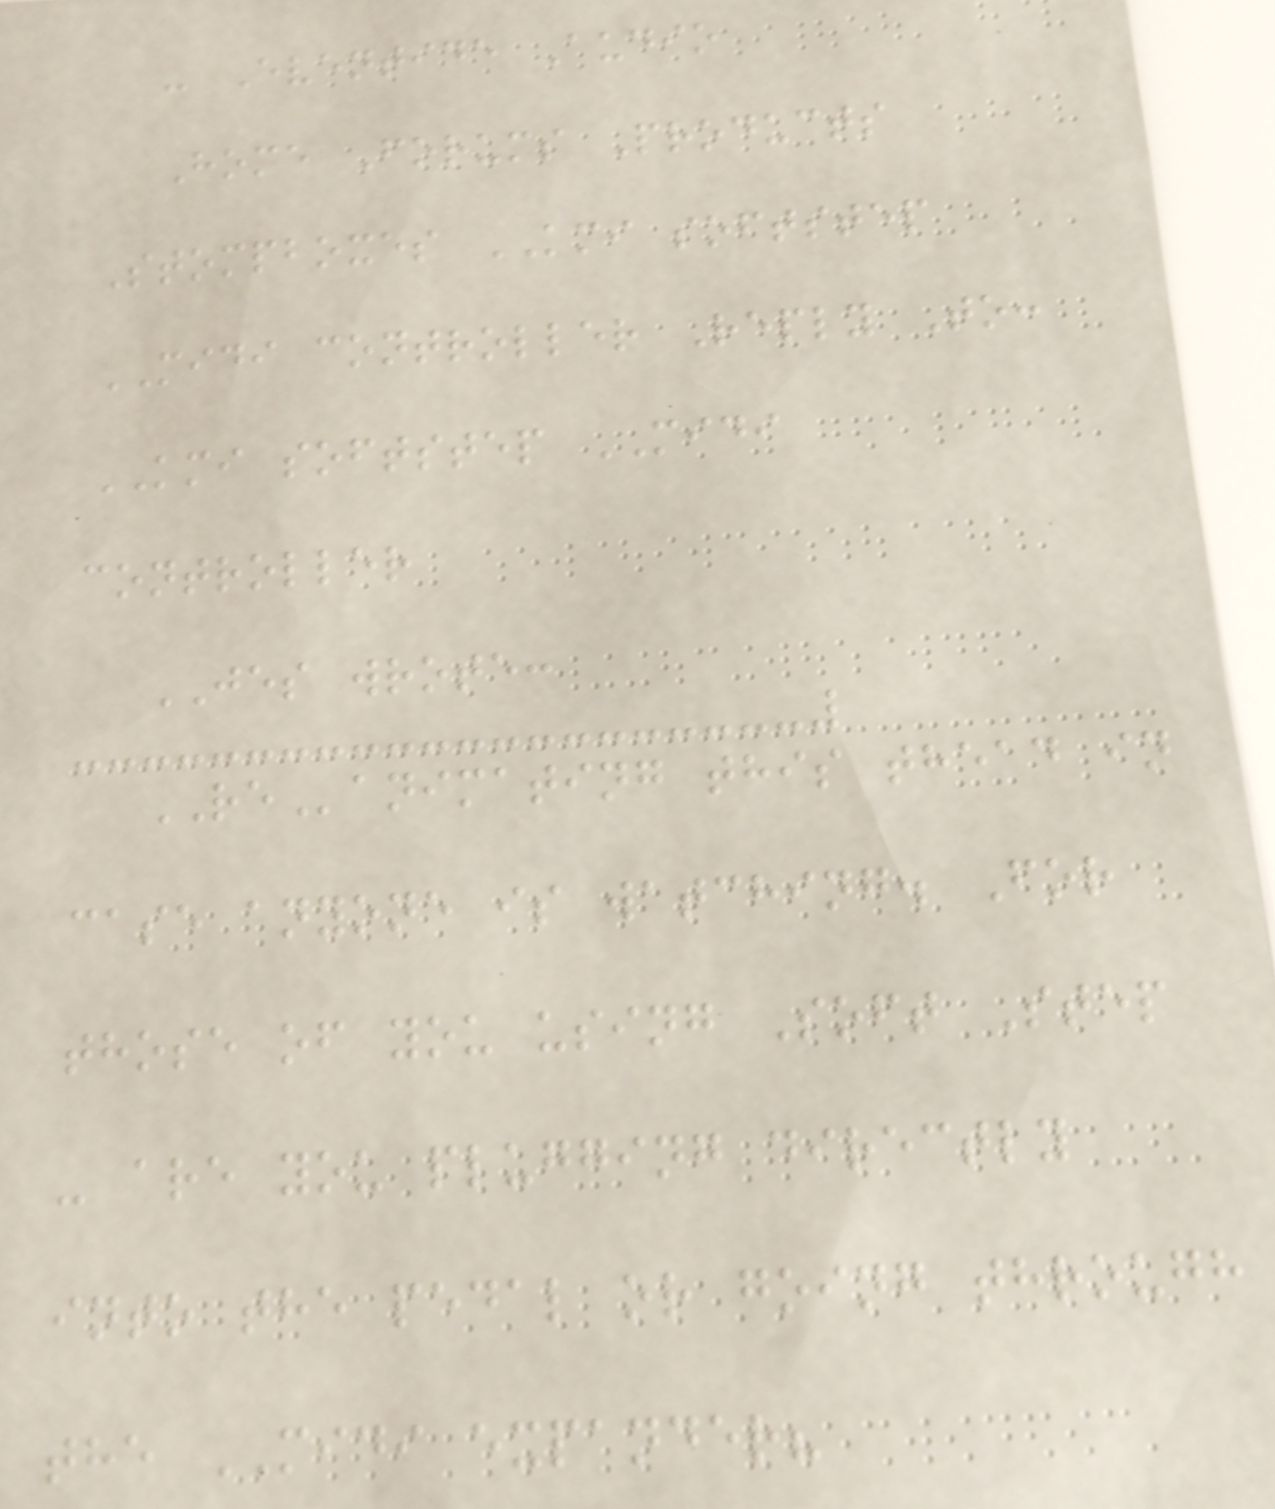- Eventide Audio
Home Forums Products
Stompboxes KMI softstep
MIDI controller Reply To:
KMI softstep MIDI
controller
JES wrote:
REanimating this thead in
case anyone is watching. For
those of you using Soft Step
- are you plugging directly
into the pedal or going through
the MIDI expander?
